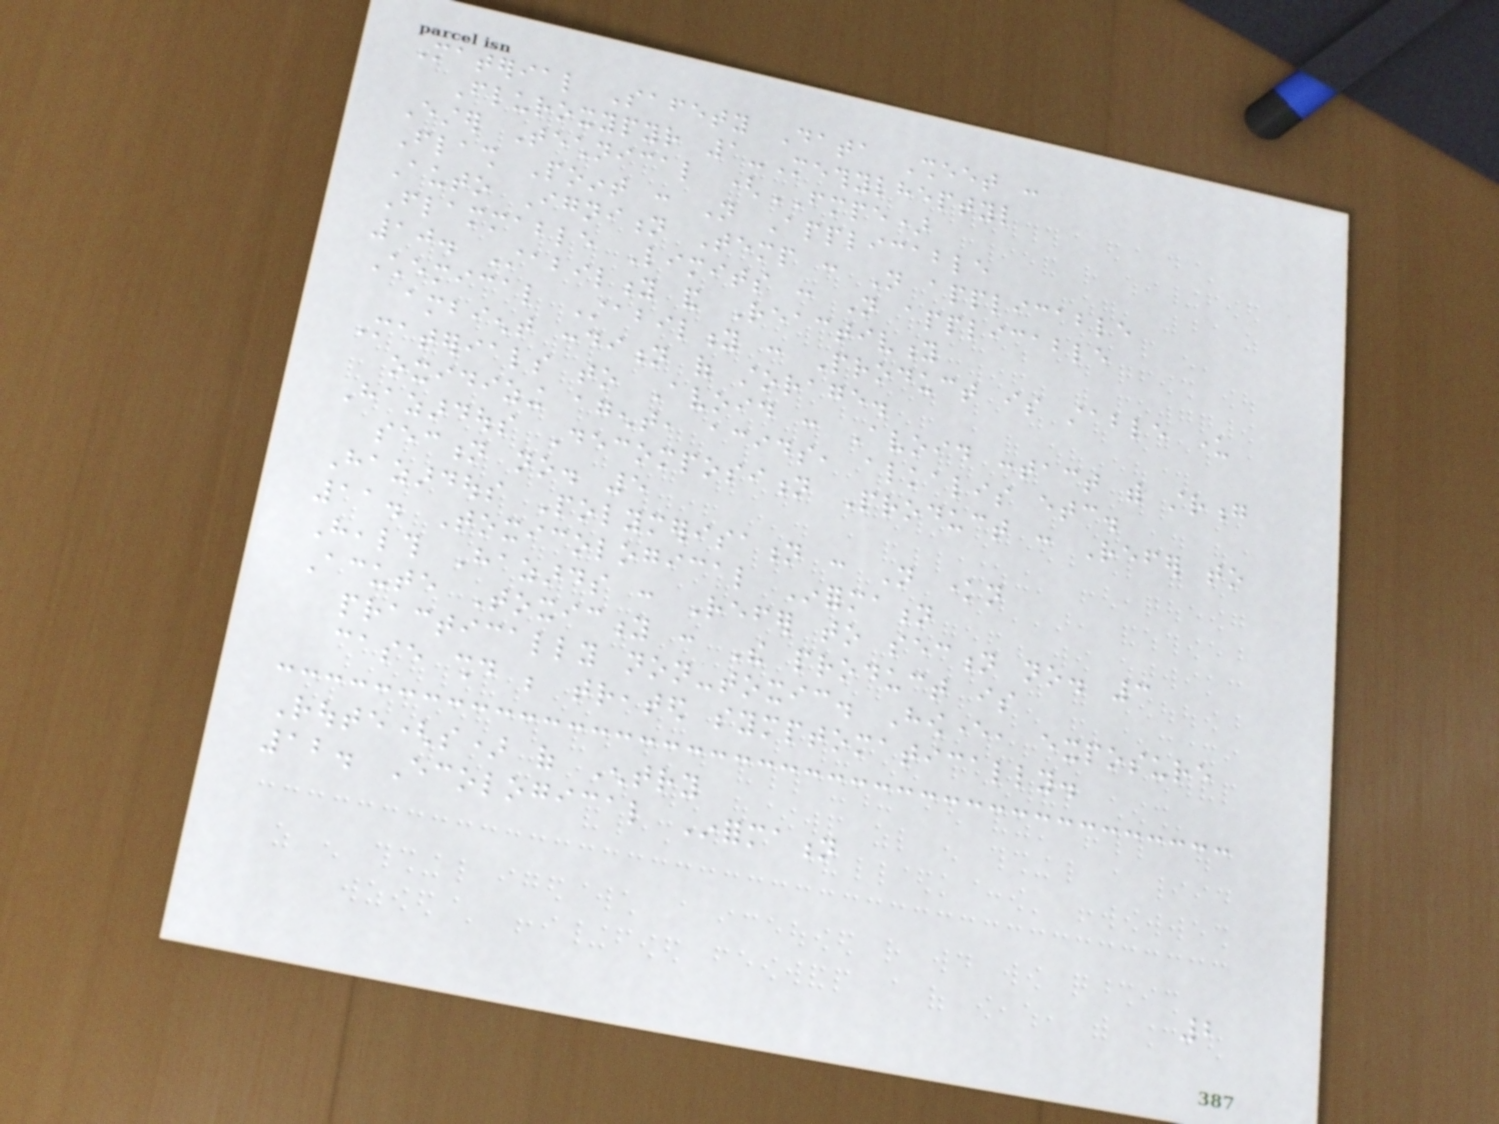Material Safety Data Sheet :
Fluroxypyr 1-Methylheptyl
Ester Technical (FMPE)
Flash Point : Not Applicable
Auto Ignition Temp : Not applicable
Flammable Limits : Not applicable
10. Stability and Reactivity
Chemical Stability : Product is stable under
ambient condition of storage.
Materials to Avoid : Avoid contact with strong
oxidizing agent, acids, alkalis etc.
Hazardous Decomposition Product : Refer to
section no. 5
Hazardous Polymerisation : Not known
11. Toxicological Information
Health Hazards : Refer to section no. 3
Acute Toxicity : The product is
practically non-toxic. However, exposure
case should be treated symptomatically.
Route(s) of Entry
12. Ecological Information
2
